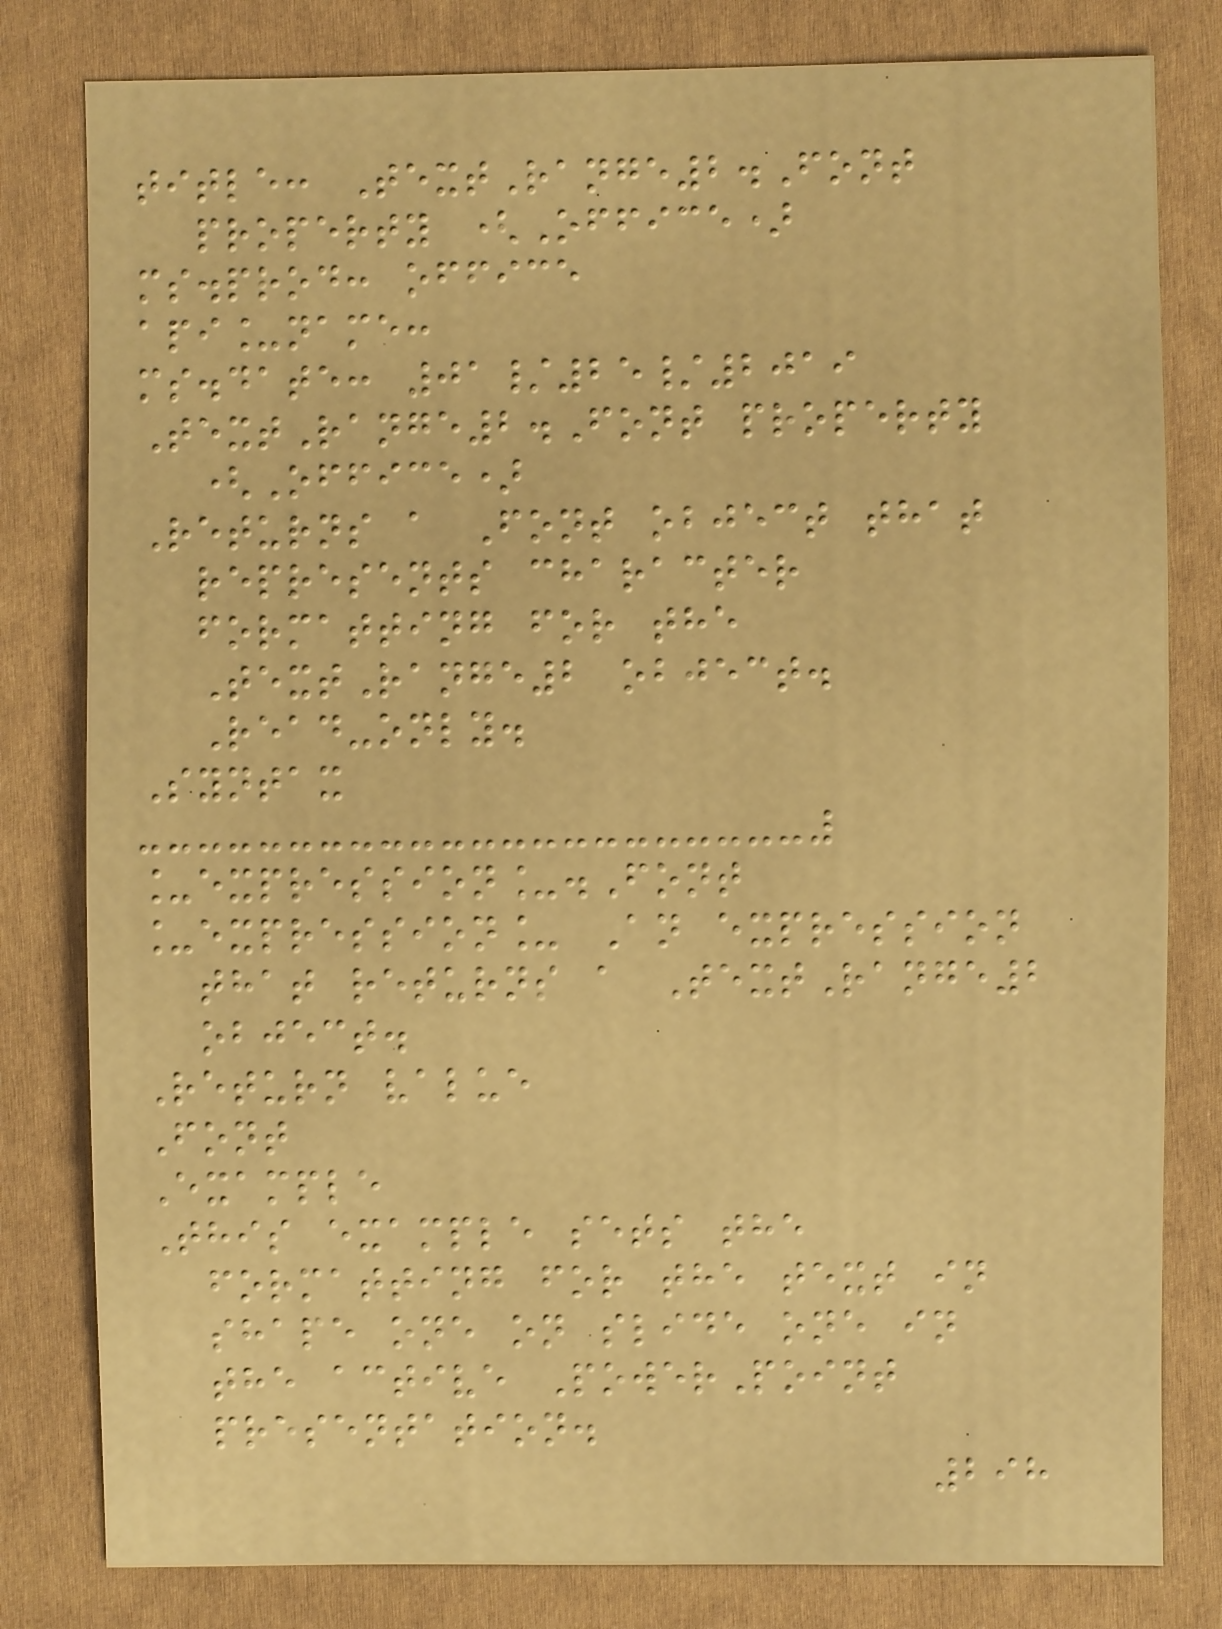title: TextRange2.Font
property (Office)
ms.prod: office
api_name:
ms.date: 01/25/2019
TextRange2.Font property
(Office)
Returns a Font object that
represents character
formatting for the
TextRange2 object.
Read-only.
Syntax
_expression_.Font
_expression_ An expression
that returns a TextRange2
object.
Return value
Font
Example
This example sets the
formatting for the text in
shape one on slide one in
the active PowerPoint
presentation.
298
